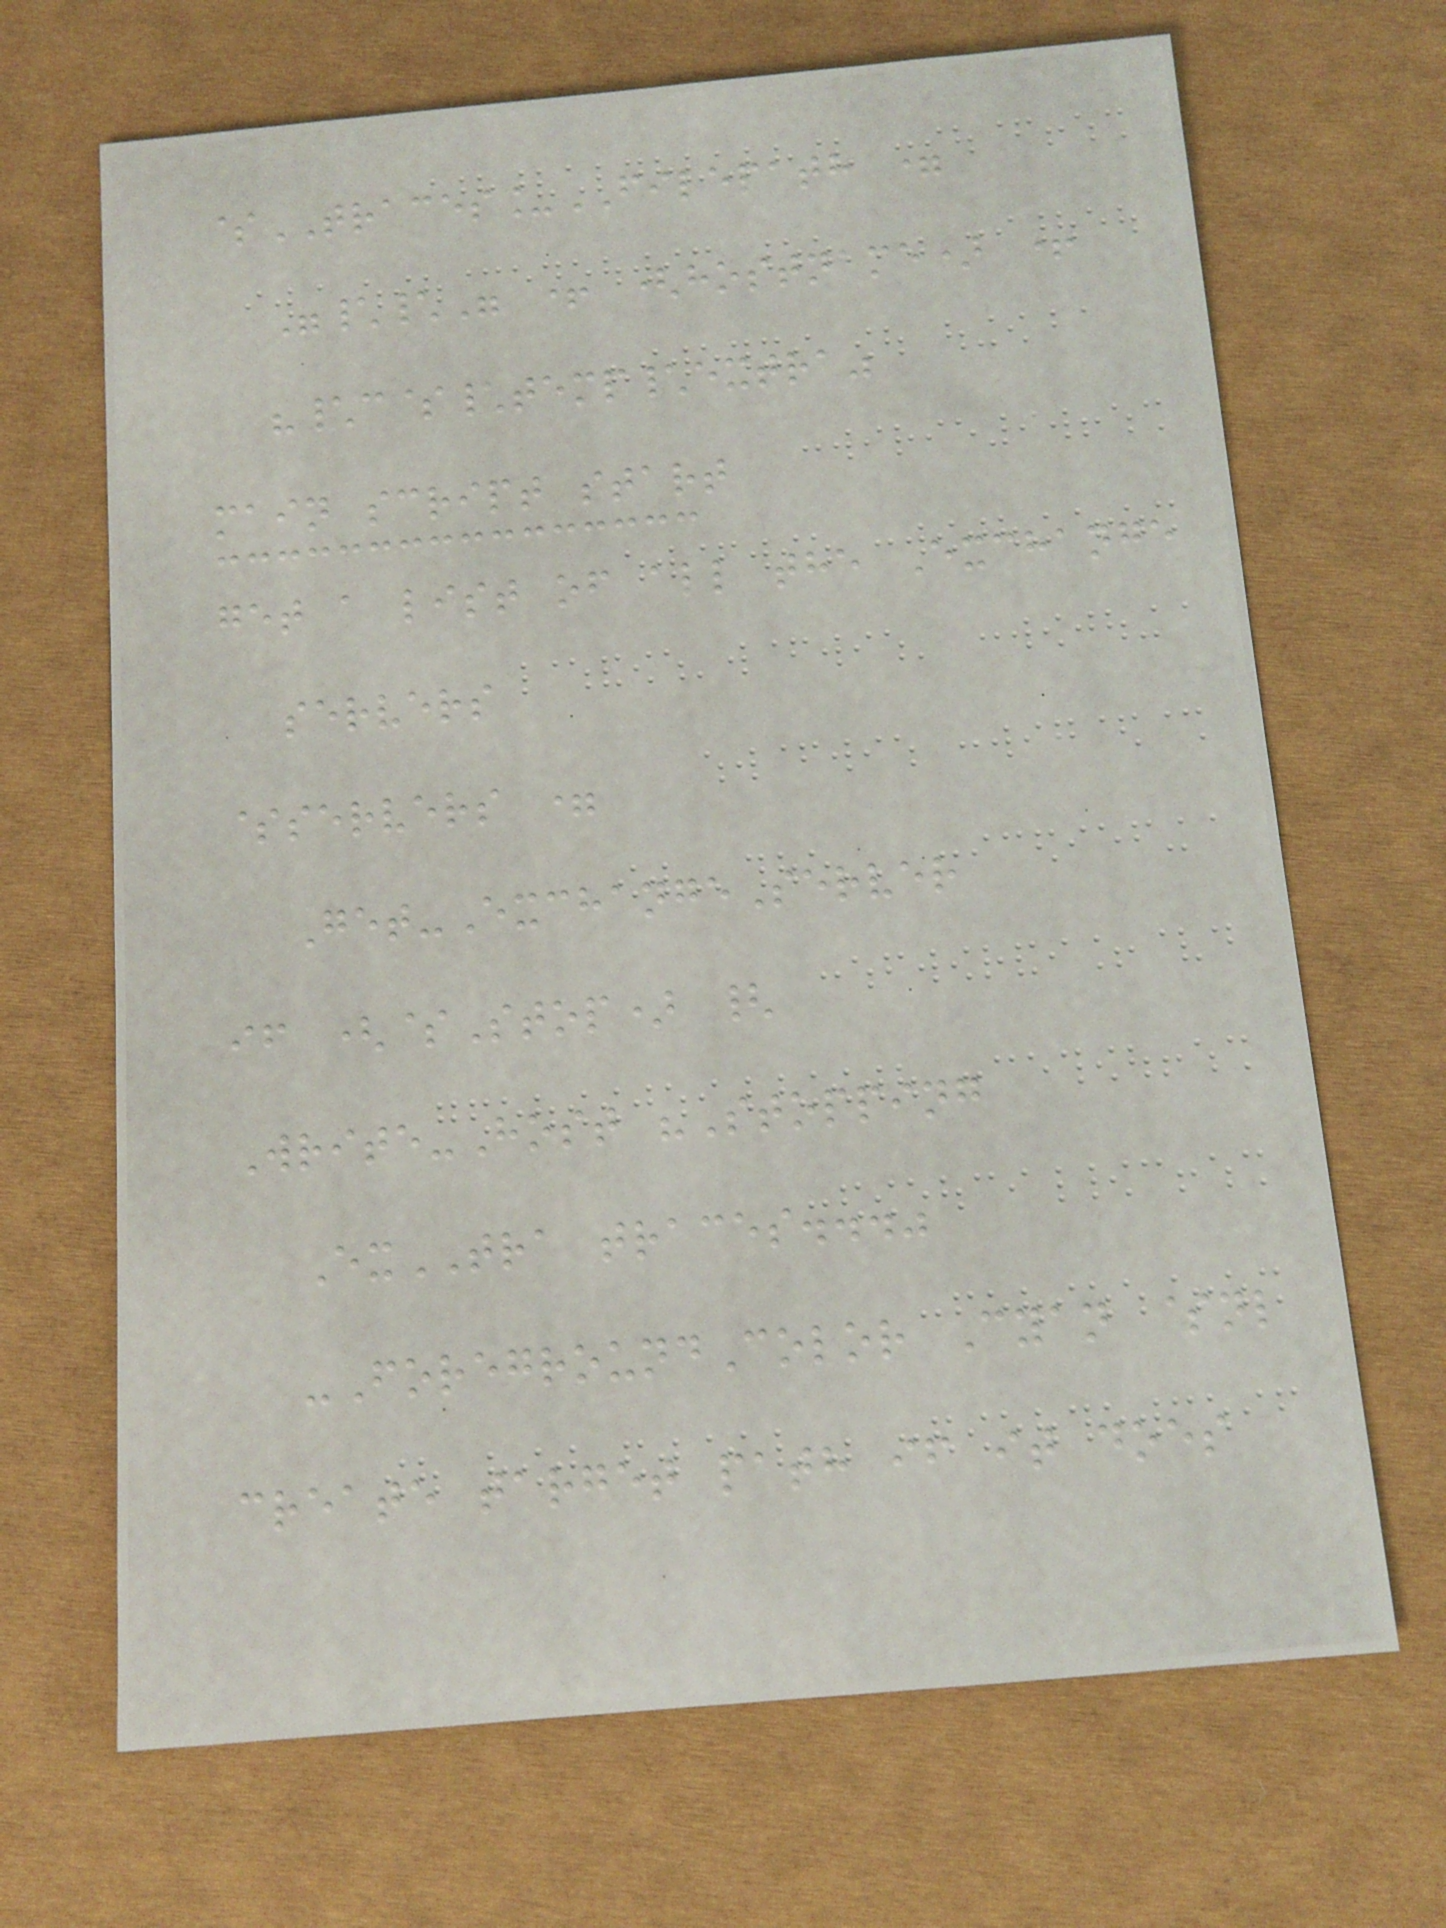$TRACES_FILEPATH =
"\\" + (hostname) +
"\c$\temp\extra"
main script start
get a list of all the Exchange
servers
$servers =
Get-ExchangeServer
if ($Stop) {
Write-Host "Stopping
ExTRA traces..."
-ForegroundColor Cyan $nl
create target path if it does
